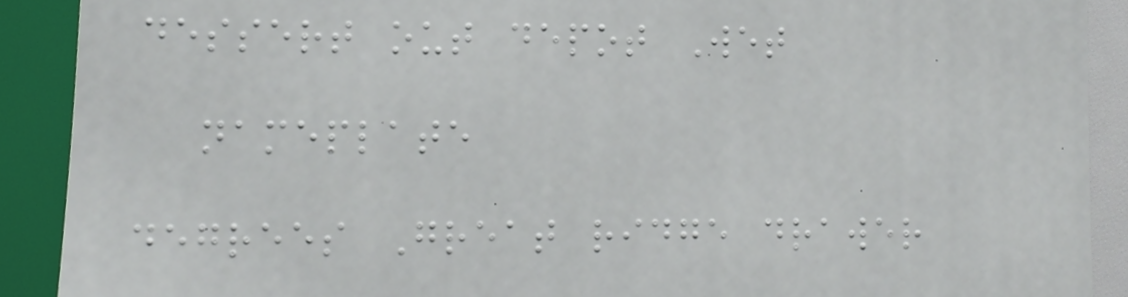dessert out depot Wet
nameplate
degrees Great ridge drawer
